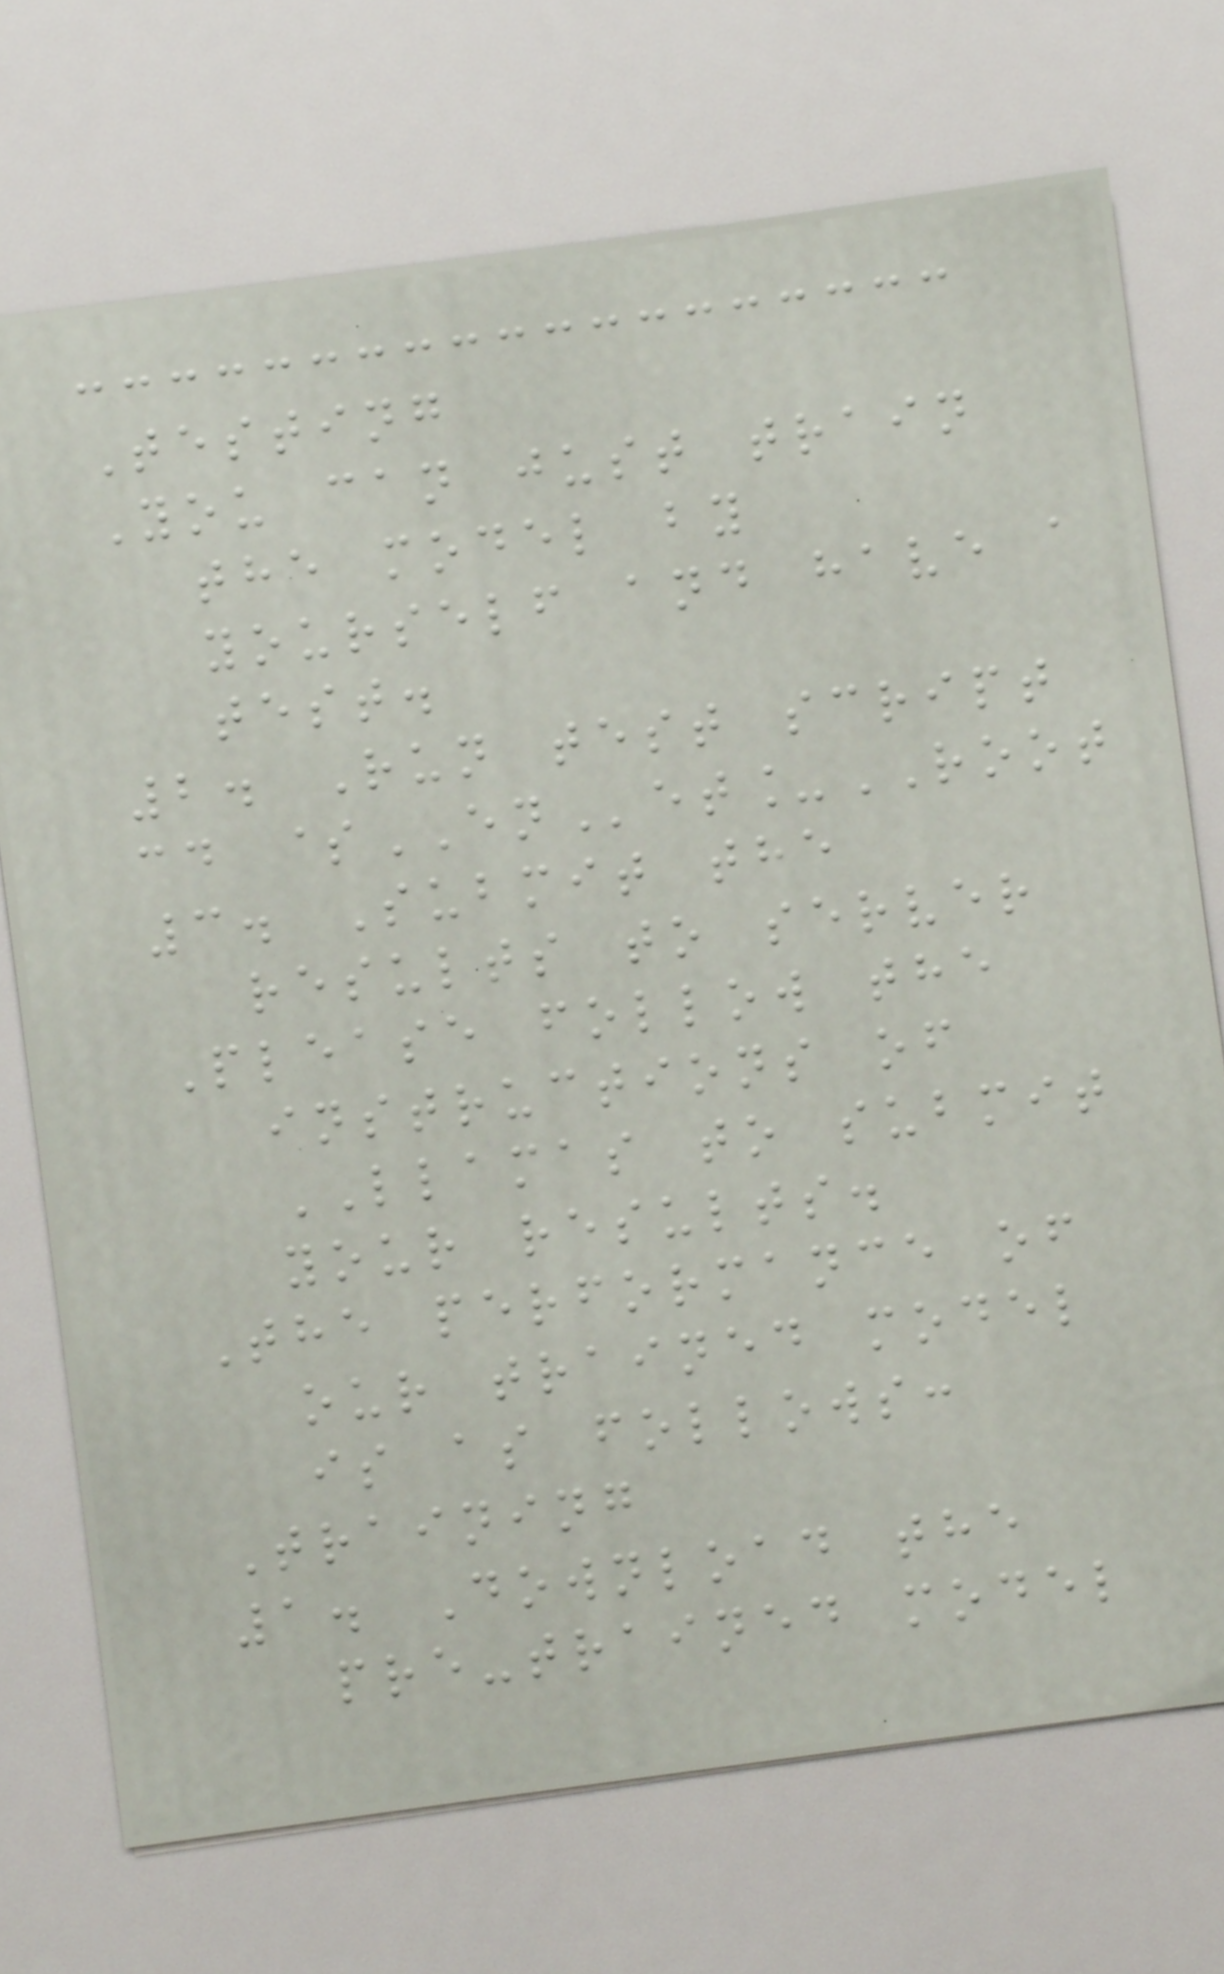Testing
You can just train
the model by
yourself and have a
test.
2. Run test script
cd $ENet_ROOT
3. Submit the
results to server
Please follow the
instructions of
LLAMAS to submit
your results.
The performance of
our trained model
is as follows:
Training
1. Download the
pre-trained model
